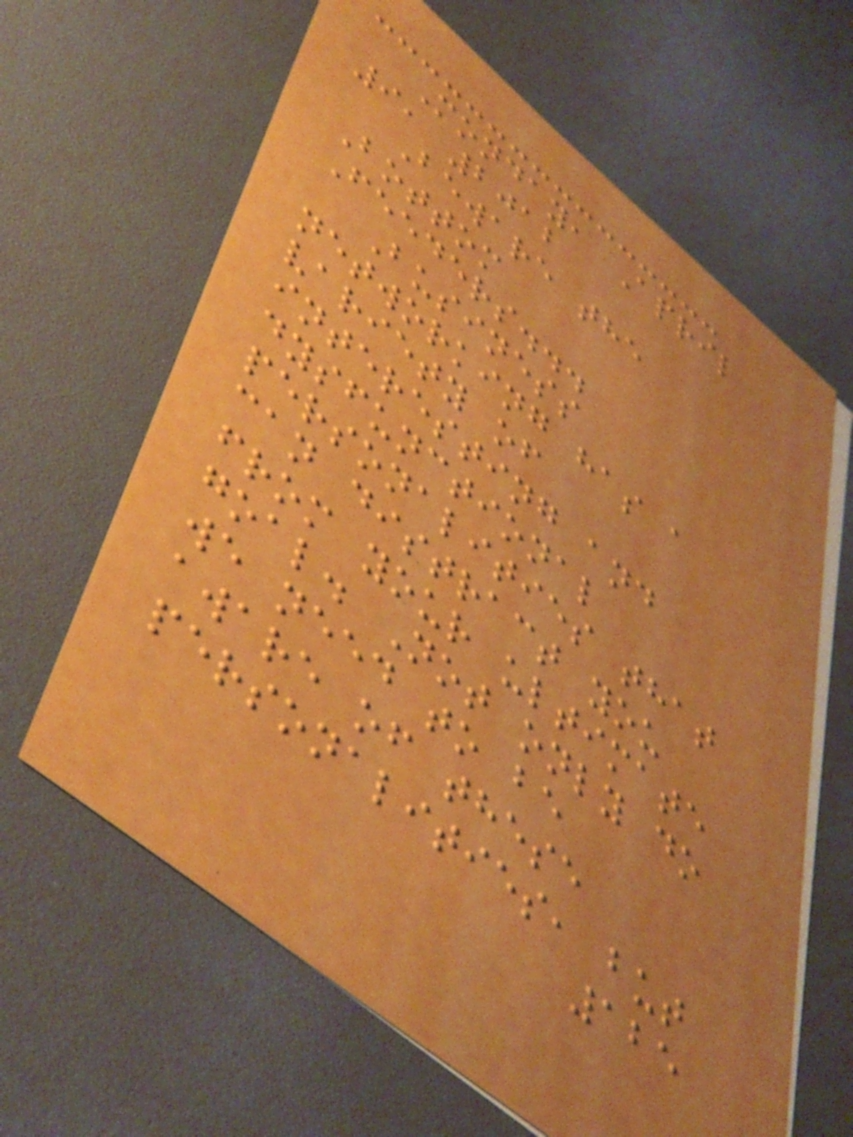Monday, April
9, 2012
Beware the
Bottom
Feeders...
Business
networking has a
variety of
interesting and
dysfunctional
personalities that
can distract you
from your ultimate
goal. Not only do
we need to be
aware of these
personalities, but
125
